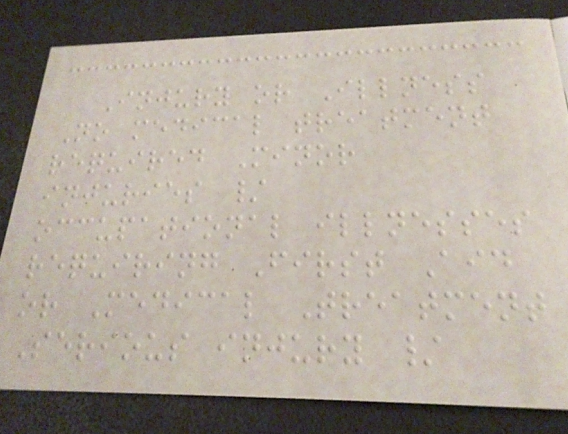Injury or Illness
No medical treatment
required Minor
injuries /
occupational illnesses
requiring First Aid
or Medical Treatment
Serious injury /
